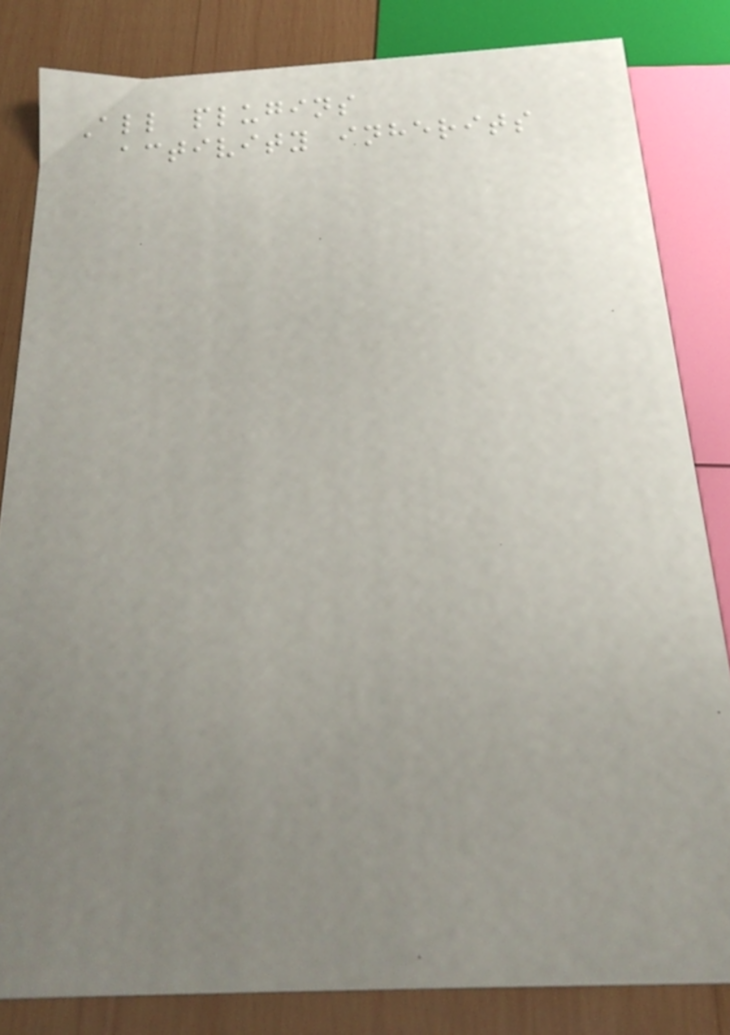All plugins
activity inherits
